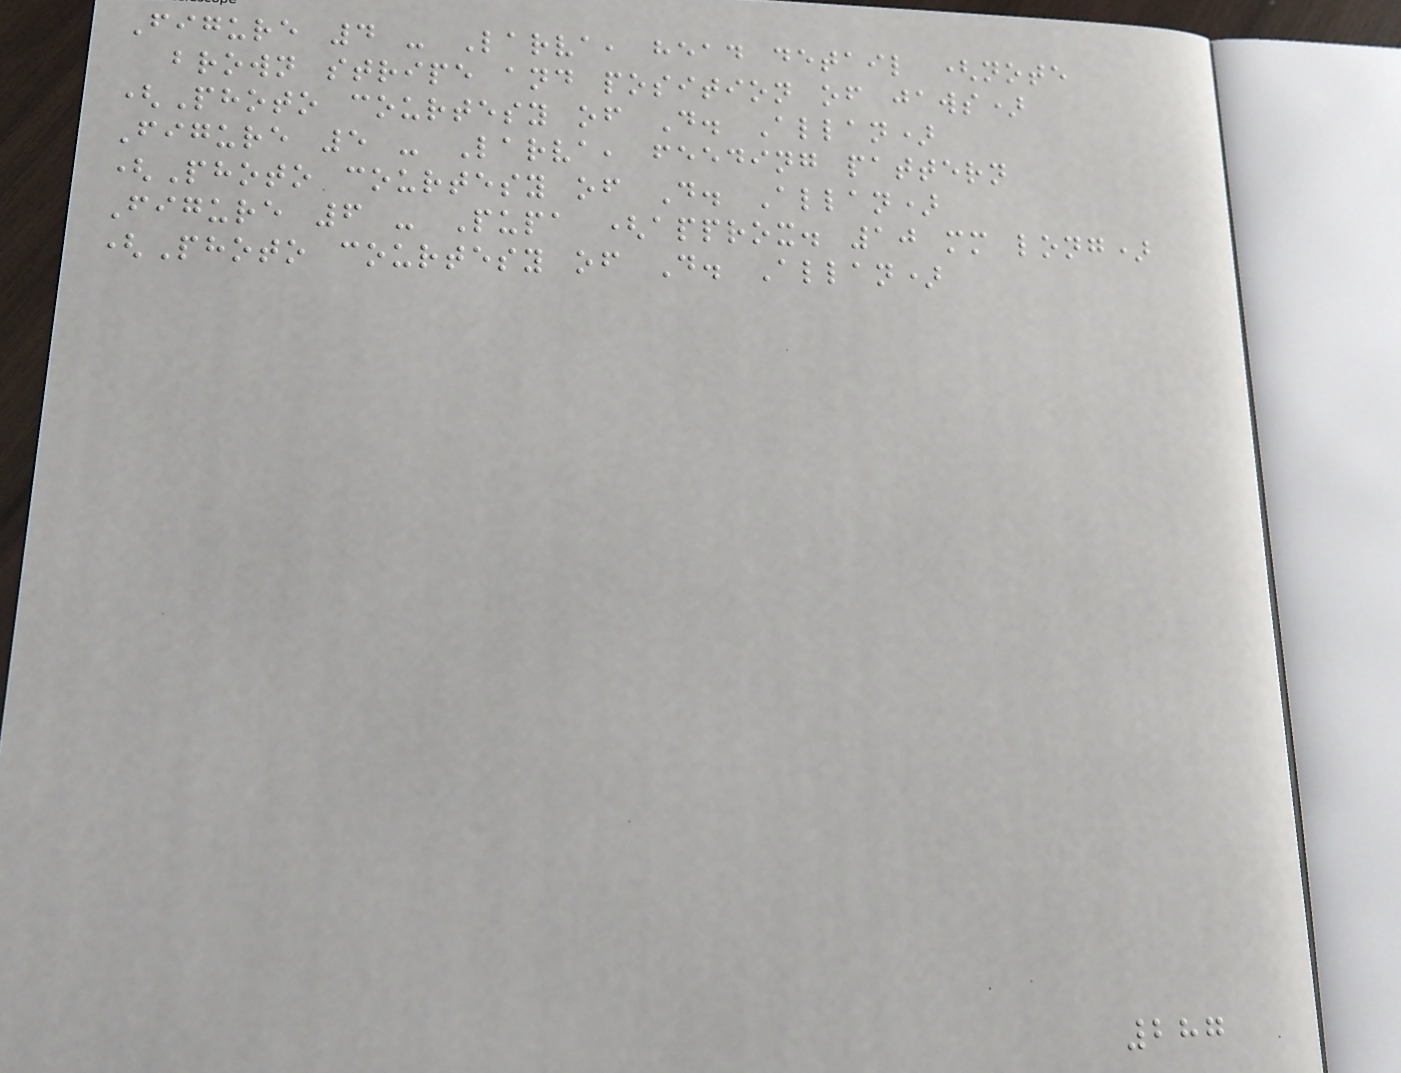Figure 4 - Larva, head detail (note
brown stripe and position of jaws)
(Photo courtesy of D. Allan)
Figure 5 - Larva, feeding pattern
(Photo courtesy of D. Allan)
Figure 6 - Pupa (approx. 10 mm long)
(Photo courtesy of D. Allan)
287
